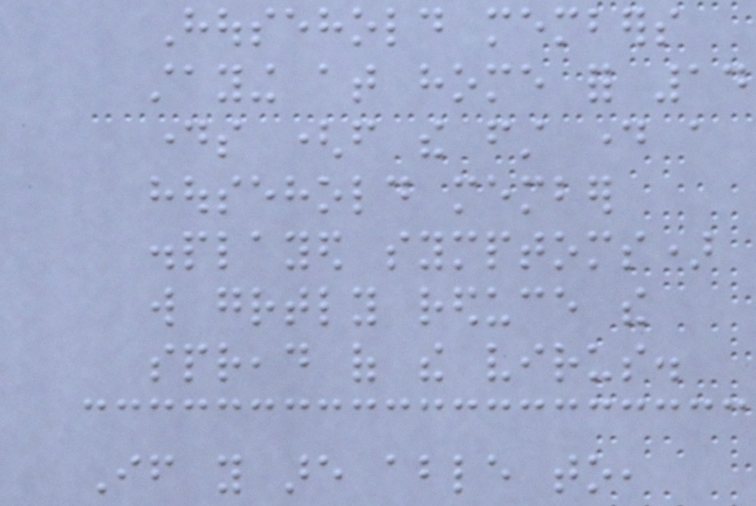Household members
staying at home for 14
days (from the first day a
household member
displayed symptoms)
will greatly reduce the
spread of the virus.
If you are able to,
